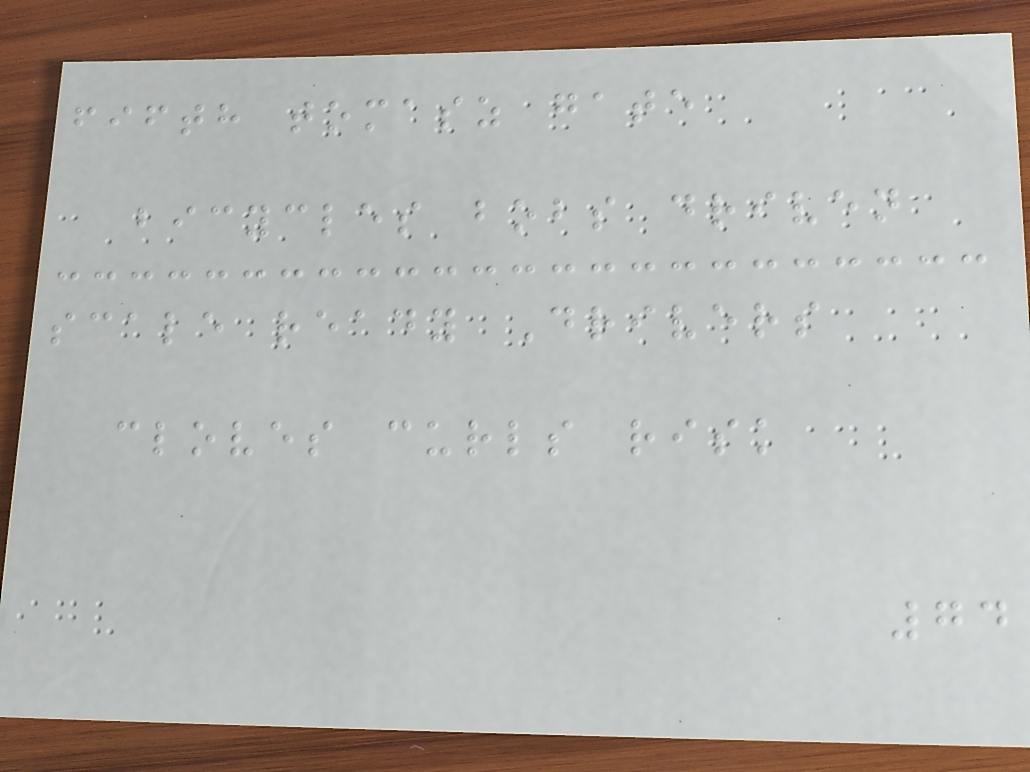fifth tomasz gate
bicycles bobs driven
scale ready Drivers
cloves curls risk
74
